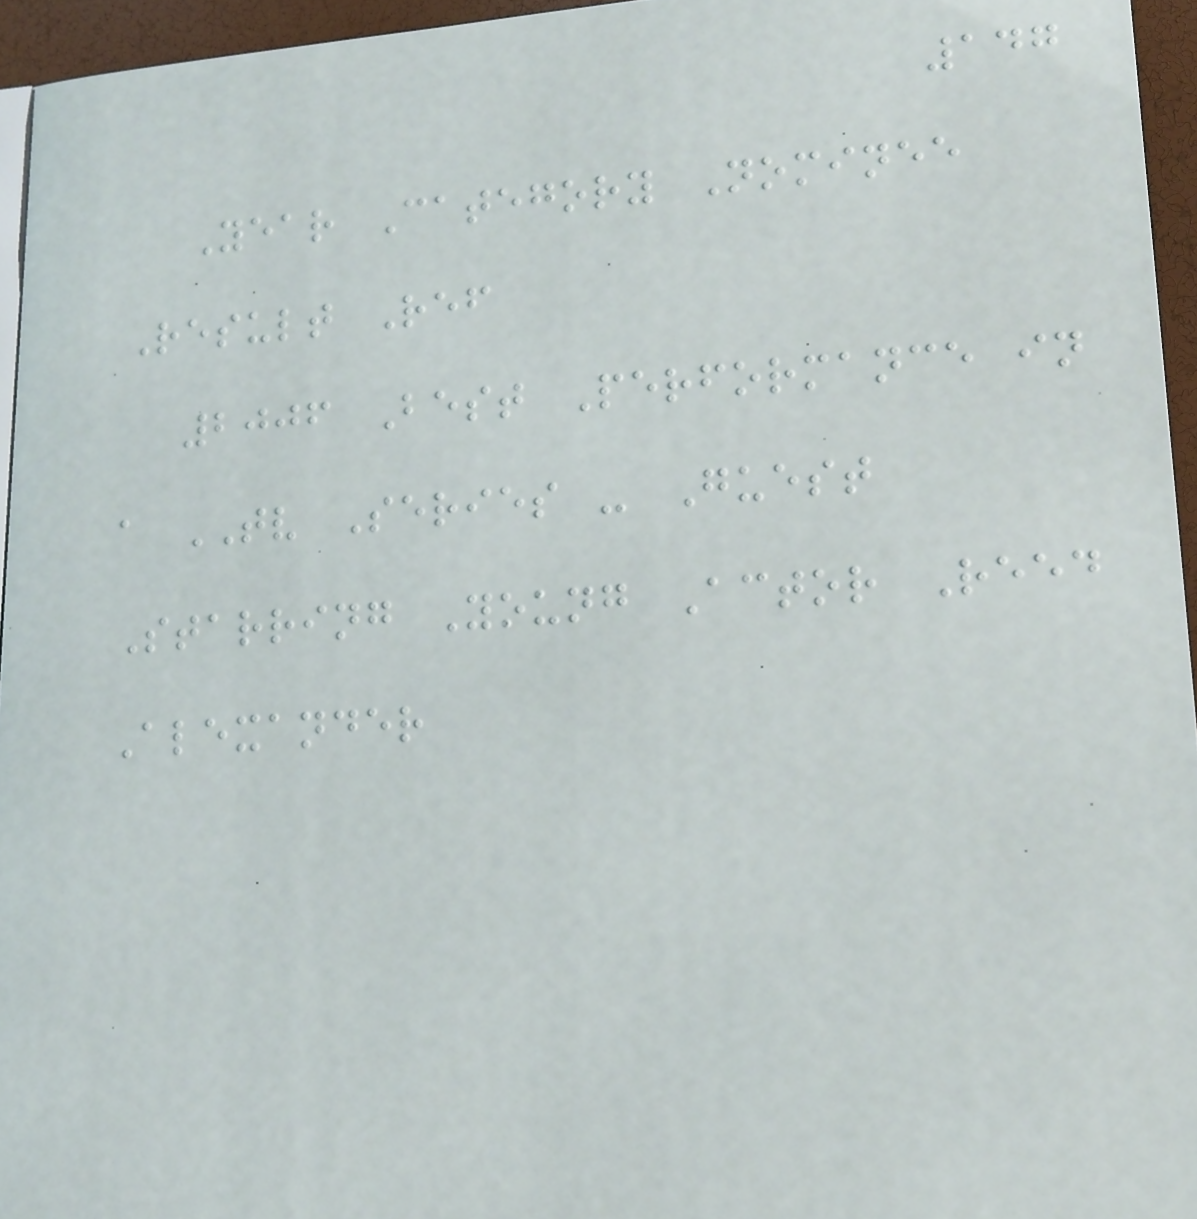147
Year Category Nominee
Result Ref
2006 Best Performance in
a TV Series - Guest
Starring Young Actor Reed
Alexander
